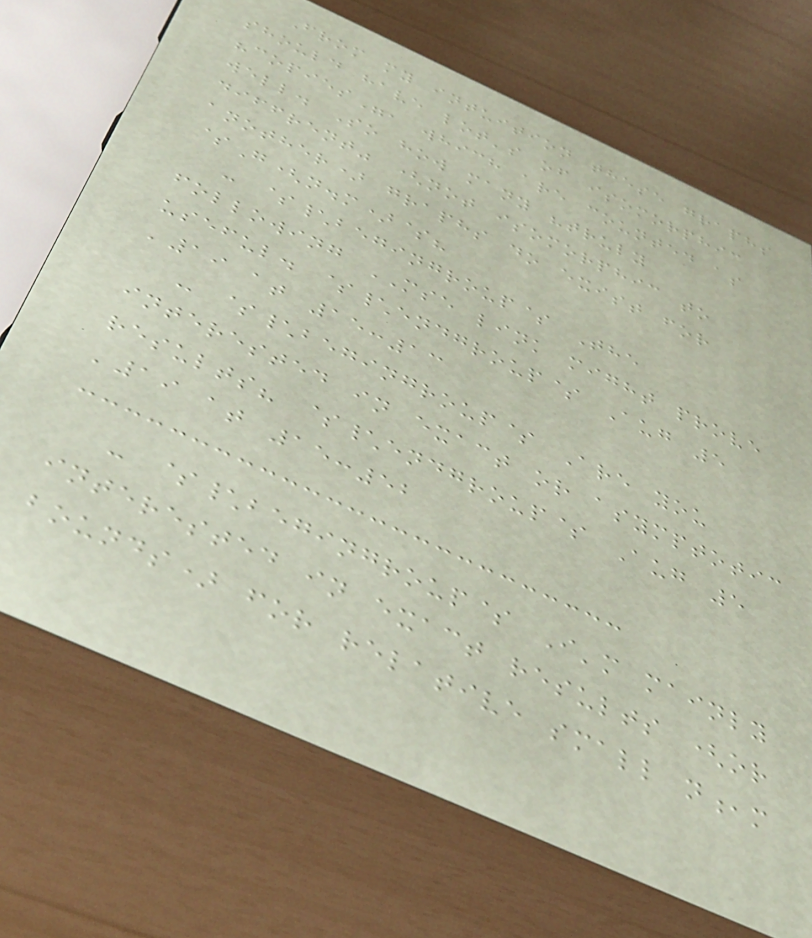From my intuition these graphs
should have lot's of isomorphic
"copies", which are counted as
well. So how many "truly
diffrent" (not isomorphic to
another) graphs do exist for
$G(n.m)$?
- $\begingroup$ The
following MSE link might prove
useful. $\endgroup$ Aug 5
'19 at 15:13
- $\begingroup$ Are you
interested in exact or asymptotic
results? $\endgroup$ Aug 5
'19 at 15:52
- $\begingroup$ I'm mainly
interested in exact results (or
bounds) for relative small n,m
